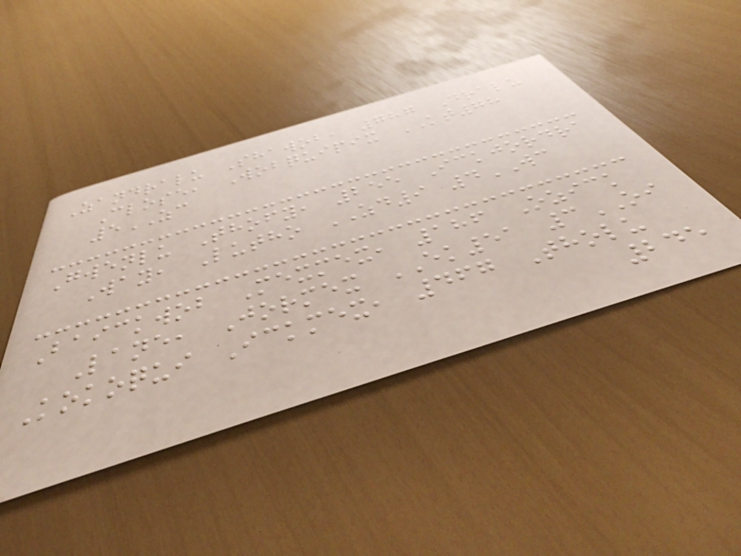Zandralu Shawob, 787 Dralu
Close, Wobquipix KT78
5ZC
Gwenlu Thofy, 255 Ickjordra
Way, Lutho ZD9 4WC
Baickwob Mexmex, 186 Ozick
Lane, Jormex EK51 3OI
Kokoqui Ickmex, 467 Tholu
245
